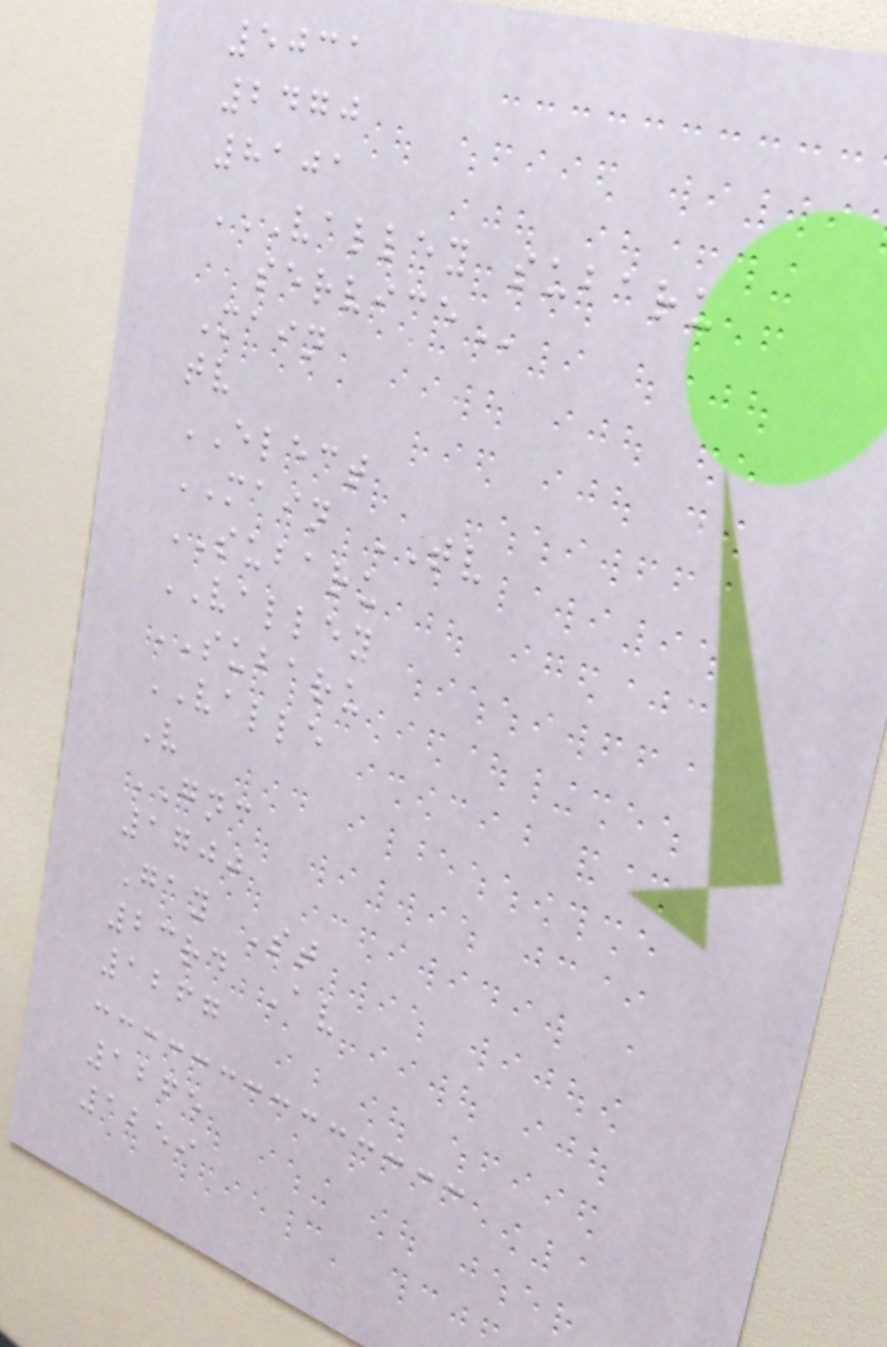5031
2470
8101
VALLEY SUBARU
SERVICE
Main
tv
ELECT
MAIN TV
SUBARU
VALLEY
SUBARU
VALLE
V
GNC
1700
Gay St
23rd Av
1267
1265
1259
